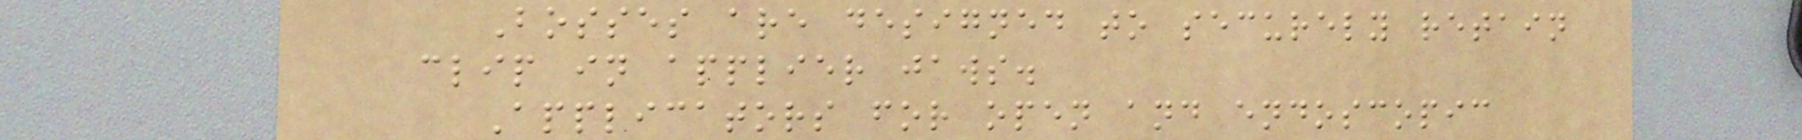Bosses are designed to securely retain
clip in applier jaws.
Applicators for open and endoscopic
